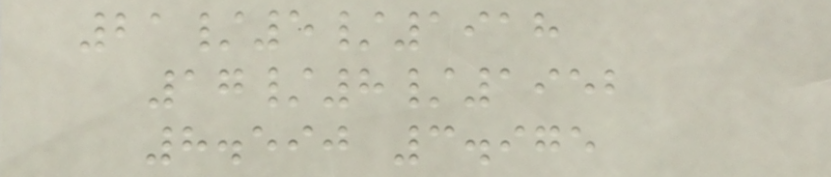21/5/1918
17/8/1952
8.590 3.975
